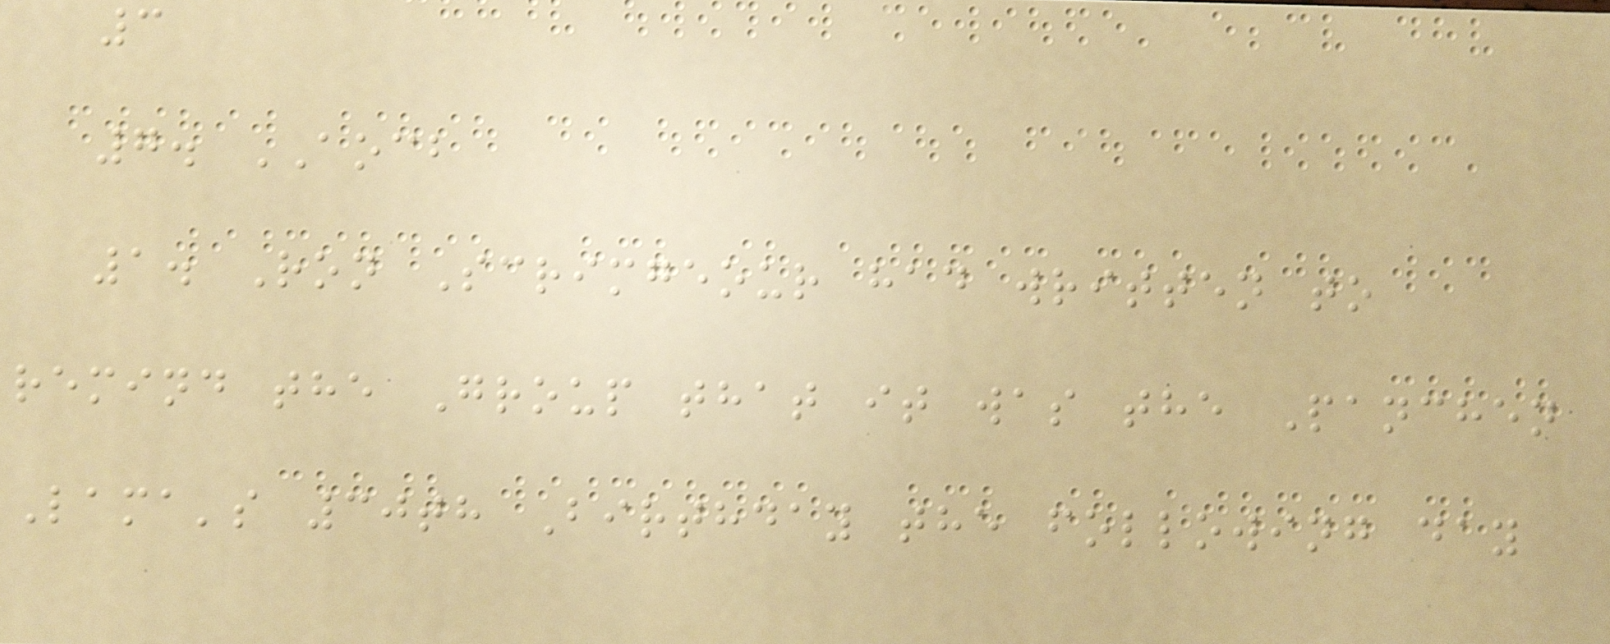3
7. AOCB
1. Ron Scrimgeour had written to
remind the Group that it was the Panchen
Lama's 30th Birthday the following day
